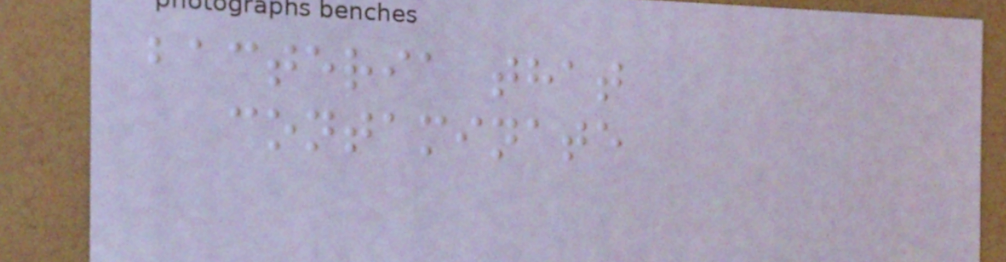bacteria that
contaminate
